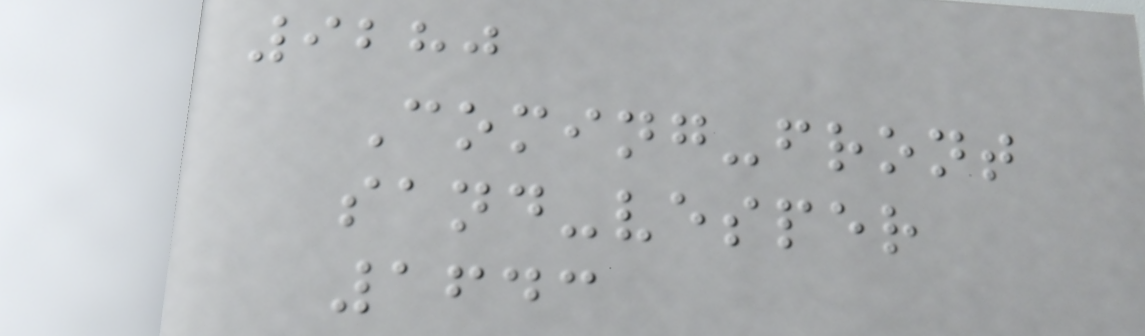9280
Coming-front
sand-vesper
1643
